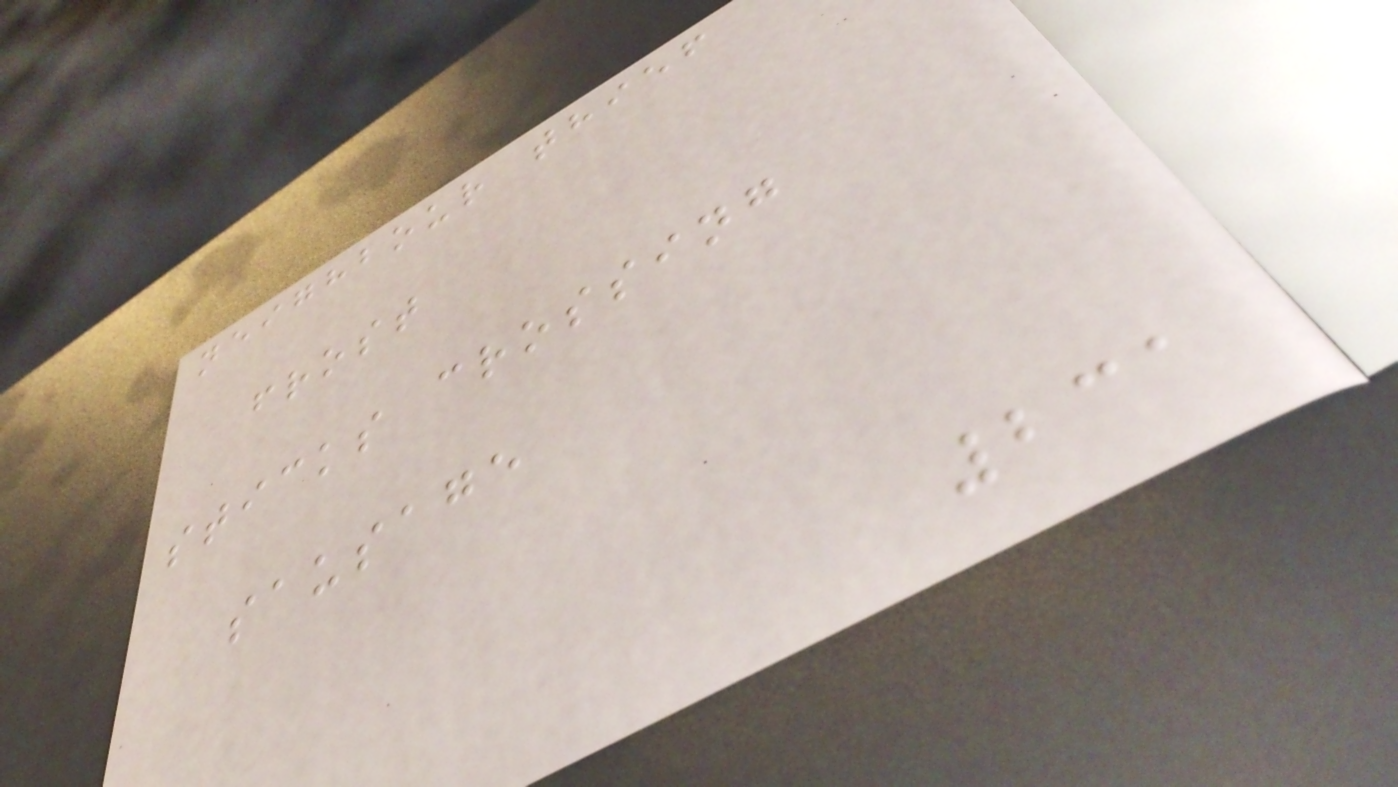neighbour thief
frost
sticks crossing
sausage
231
